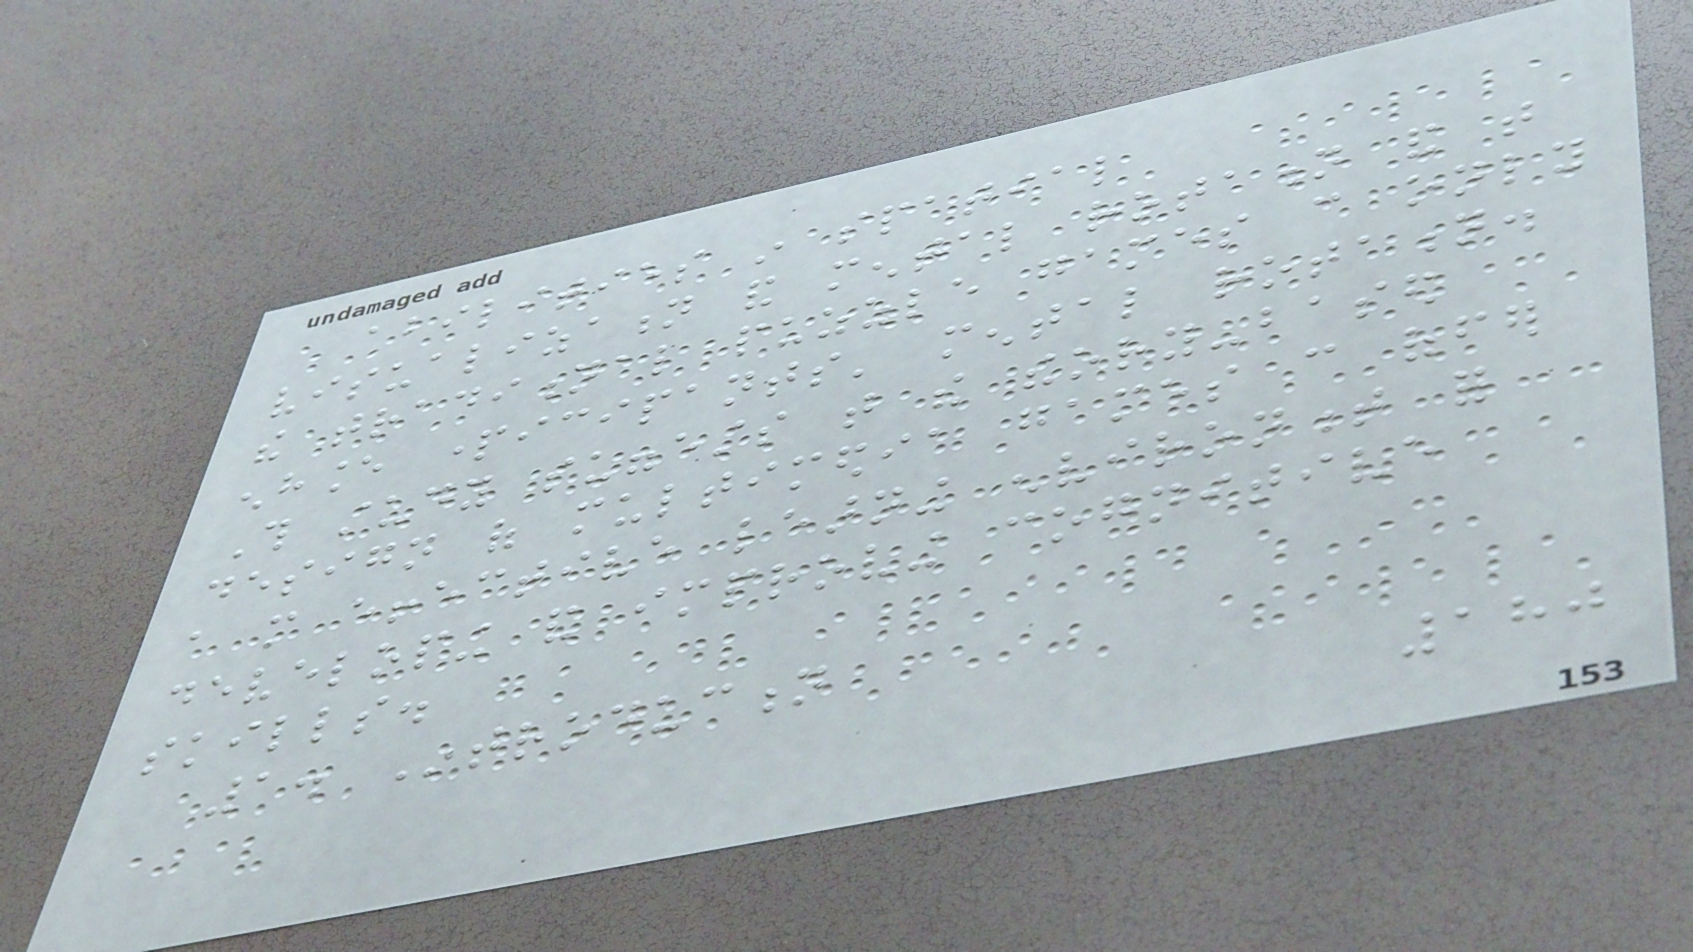abilities in spatial
visualization and mental rotation and that
the traditional puzzle games can only
enhance participants' mental rotation.
This study suggests that the theory-based
design of multimedia games can offer
a more effective learning environment for
developing and improving cognitive
skills.
1. Introduction
180
